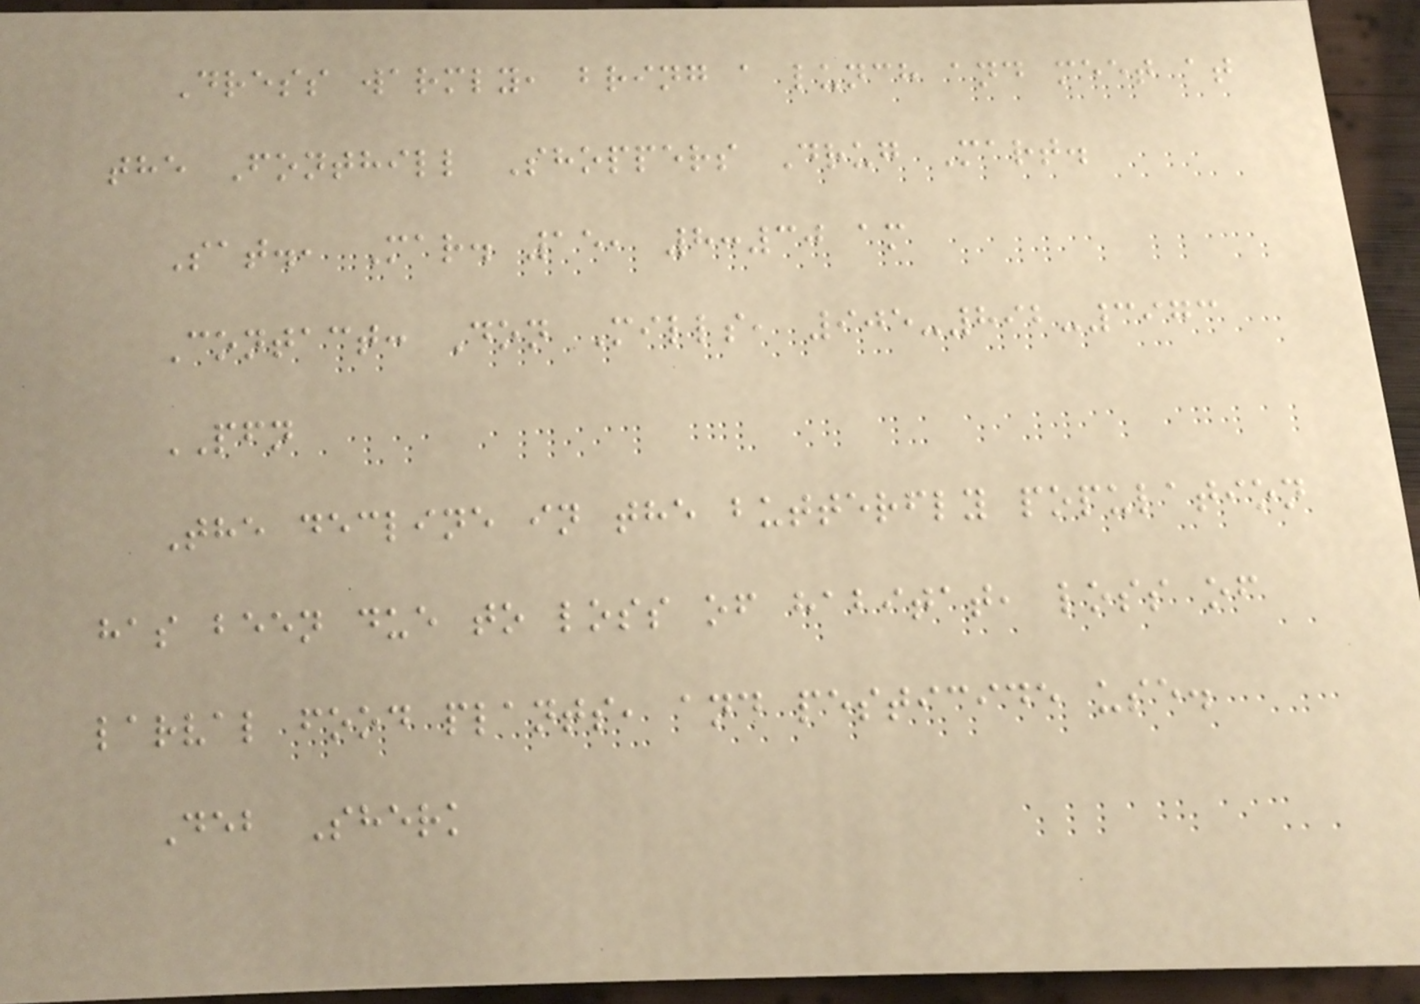Dress warmly, bring a lunch and meet at
the Fonthill Shoppers Drug Mart.
Sat., Mar. 15, 8:30 am
Contact: Don Mills, 905-892-3973
PFN
The decline in the butterfly population
has been due to loss of habitat, loss of
larval food plants, and pesticide use.
Deb Sherk
